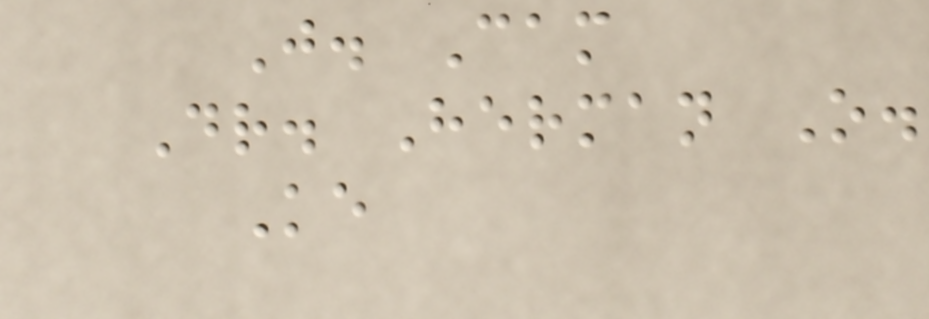J. Cam
Dr. Herman O.
Ke
